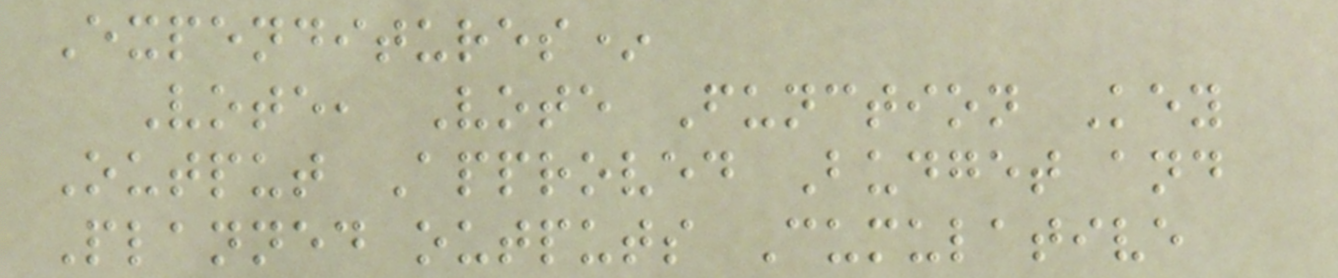Expenditures*
Vote, Vote Function Key
Output Approved Budget and
Planned outputs Cumulative
